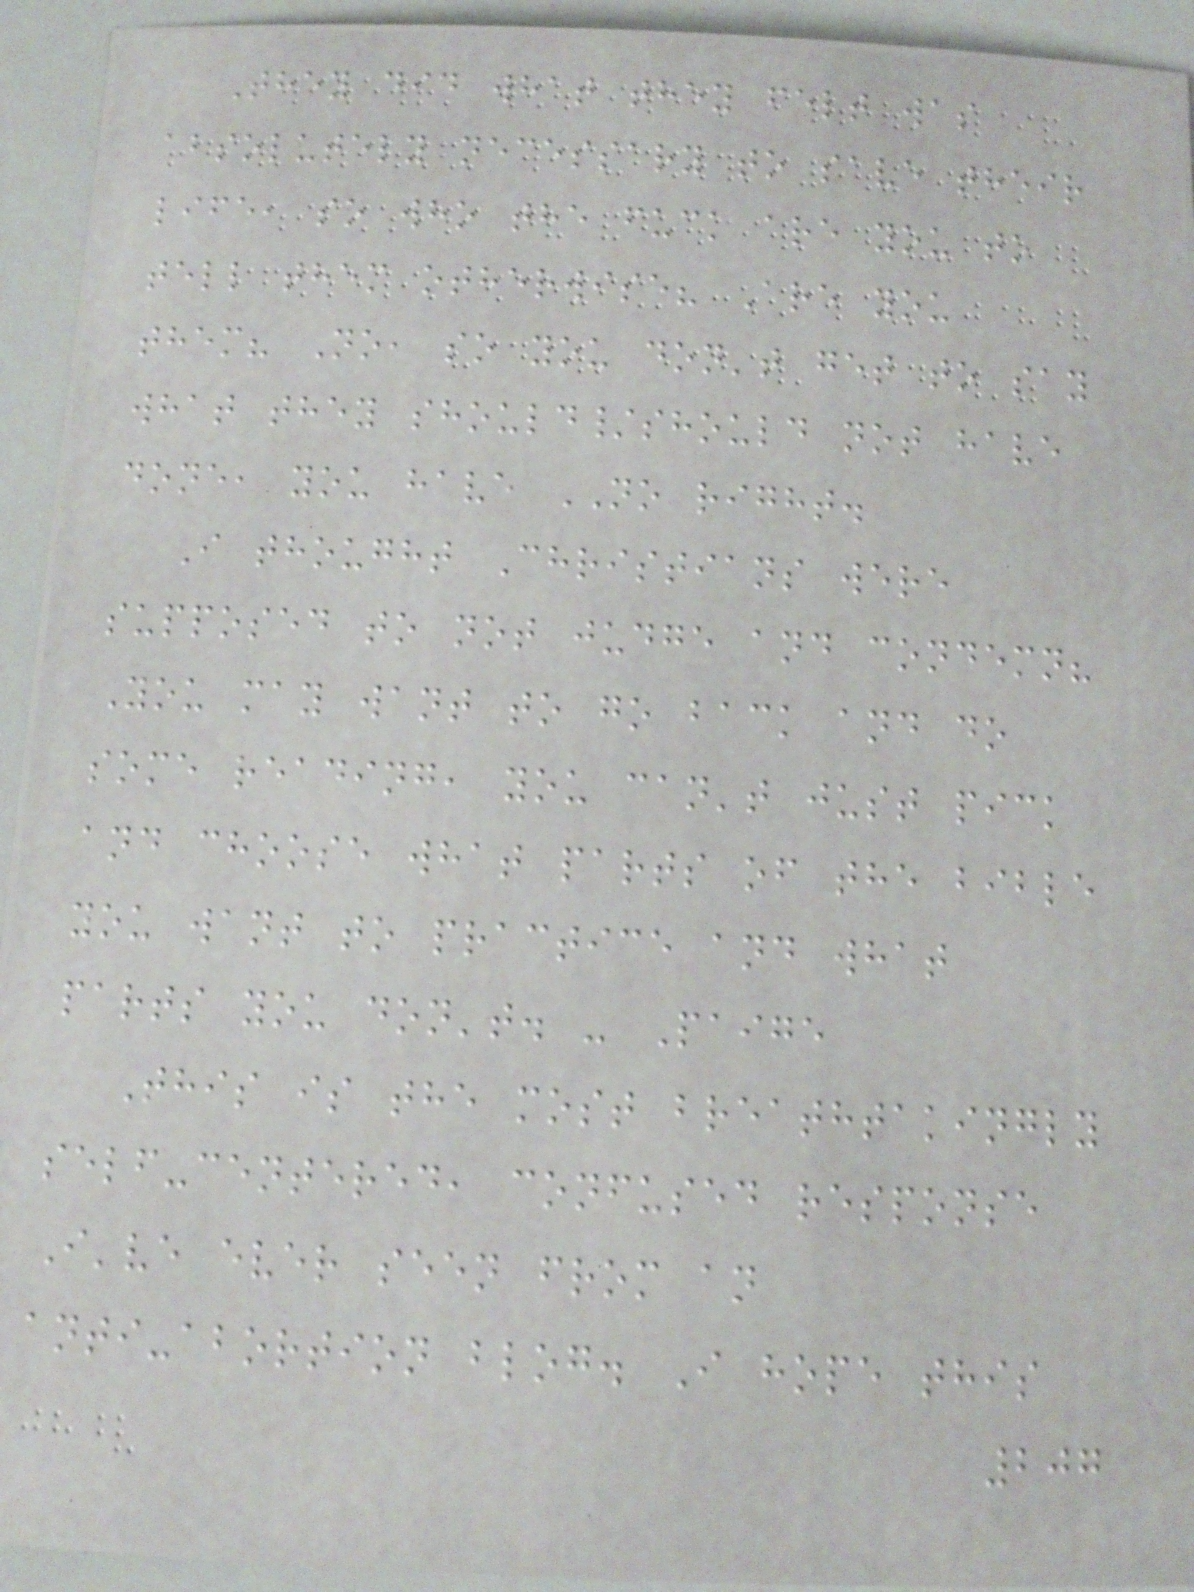They did what they felt was
absolutely necessary to save their
life, so who the fuck are you to
tell them otherwise? Are you
them? No, so you don't get to say
what they should/should not have
done, you have NO right.
I thought Christians were
supposed to not judge and condemn?
You may want to go back and do
some reading, you can't just pick
and choose what parts of the bible
you want to practice and what
parts you don't. - Paige
This is the most breathtakingly
self-centered, confused response
I've ever seen from an
anti-abortion blog. I hope this
207
